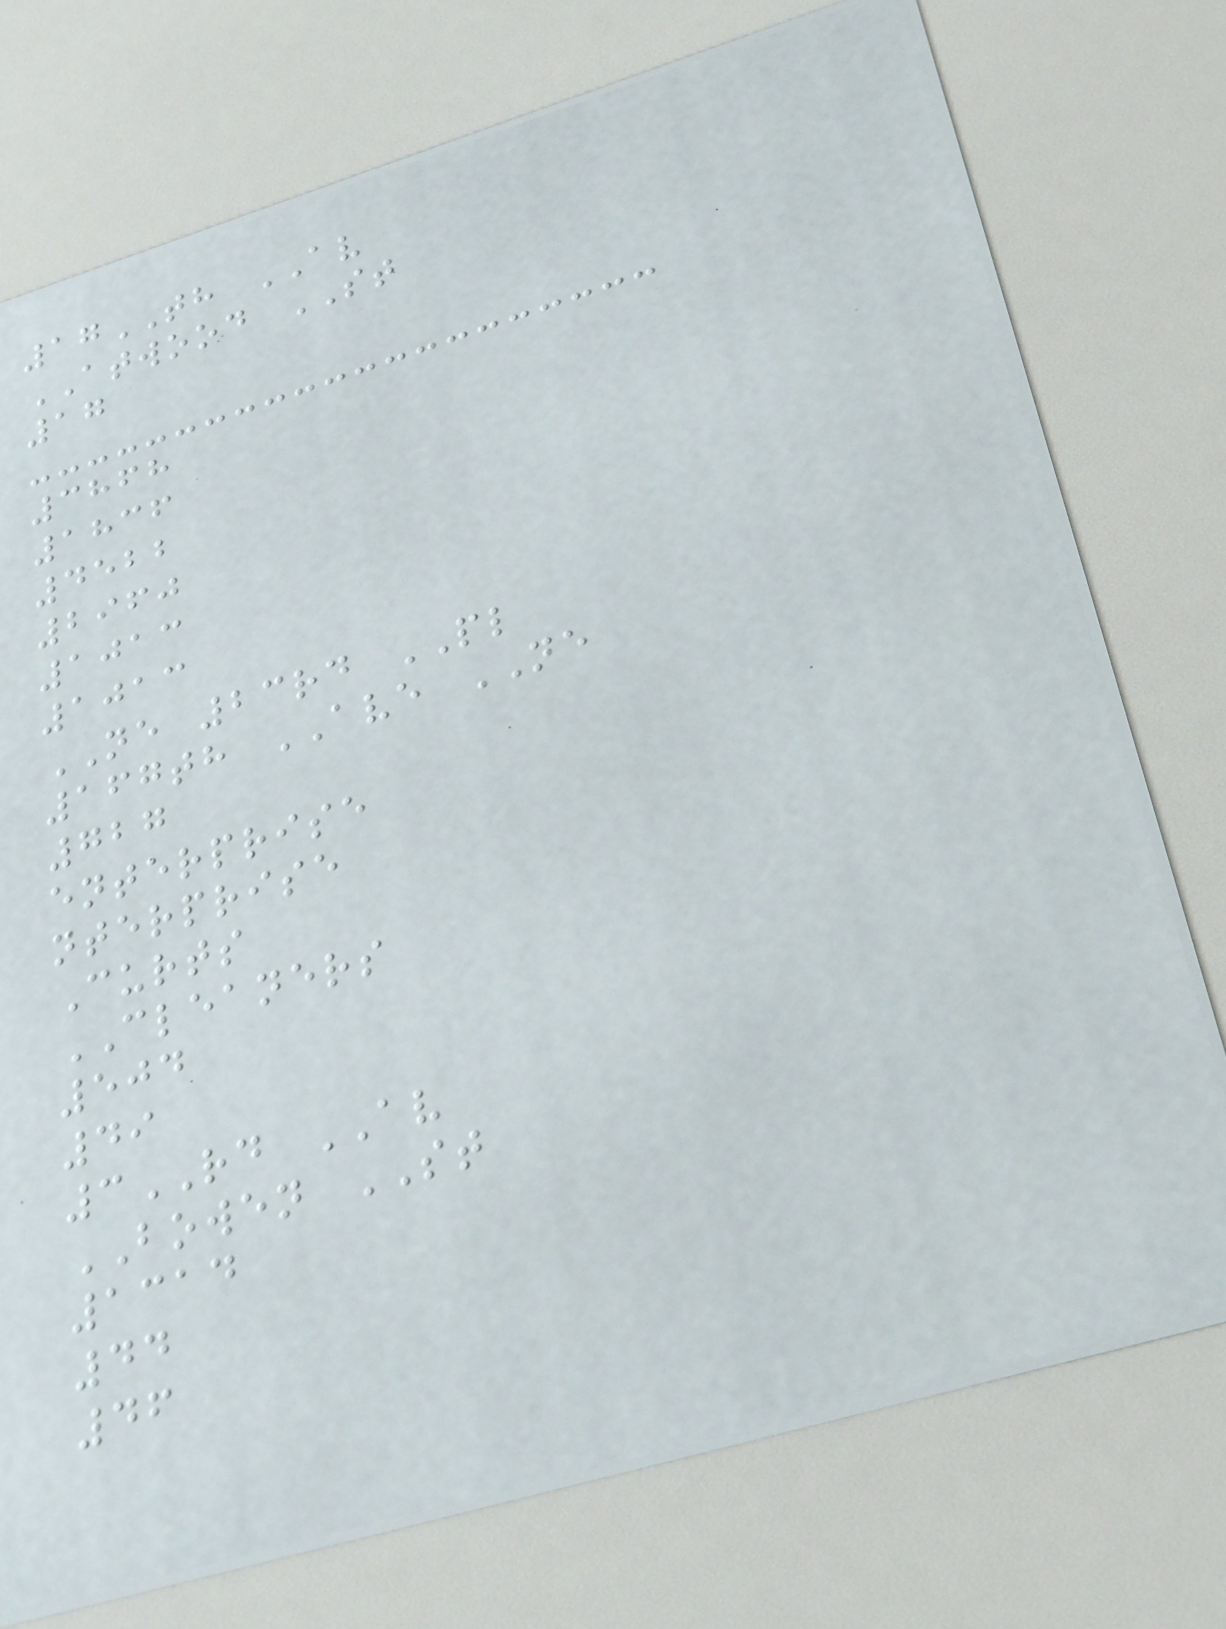17TH AV
ATWOOD ST
17
3868
1836
4522
2960
1013
1013
NE 23rd PL
167th AVE NE
727
enterprise
nterprise
Curts
CLEANERS
504
49
3RD AV
BOWEN ST
1314
44
46
